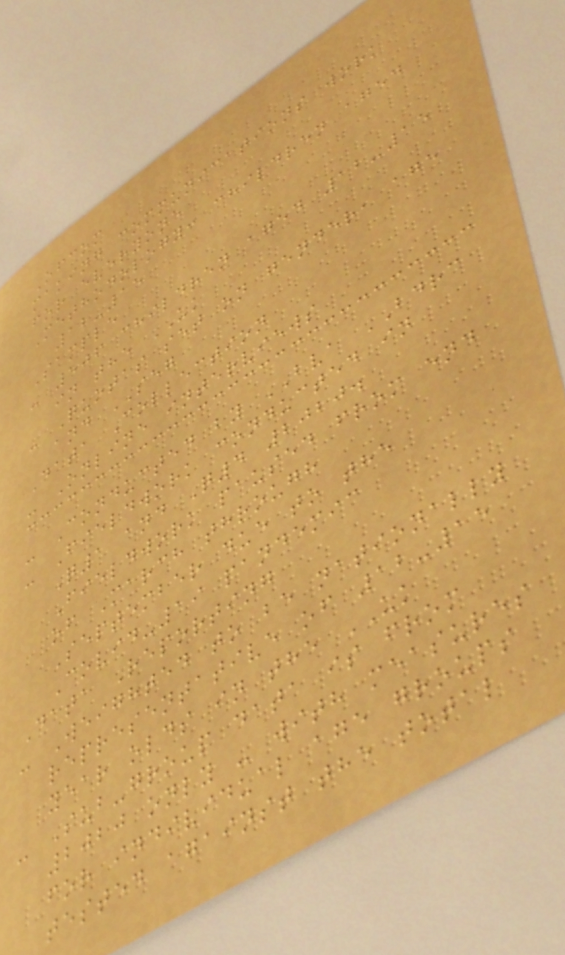Ofcom
making communications work
for everyone
Methodology: children aged
12-15
Sample
- 506 children aged 12-15
in the UK
- Quotas set on gender, age
and SEG
Data Collection
- Online interviews
- Conducted by BVA BDRC
- Fieldwork conducted in
Q1 and Q4 2020.
Fieldwork paused from end
of March through
September due to the
Covid-19 pandemic
Data Reporting
- Weighted to be nationally
representative of 12-15
year olds in the UK
- Sub-group data is from
2020 only - with measures
for individual age groups
tested against the total
